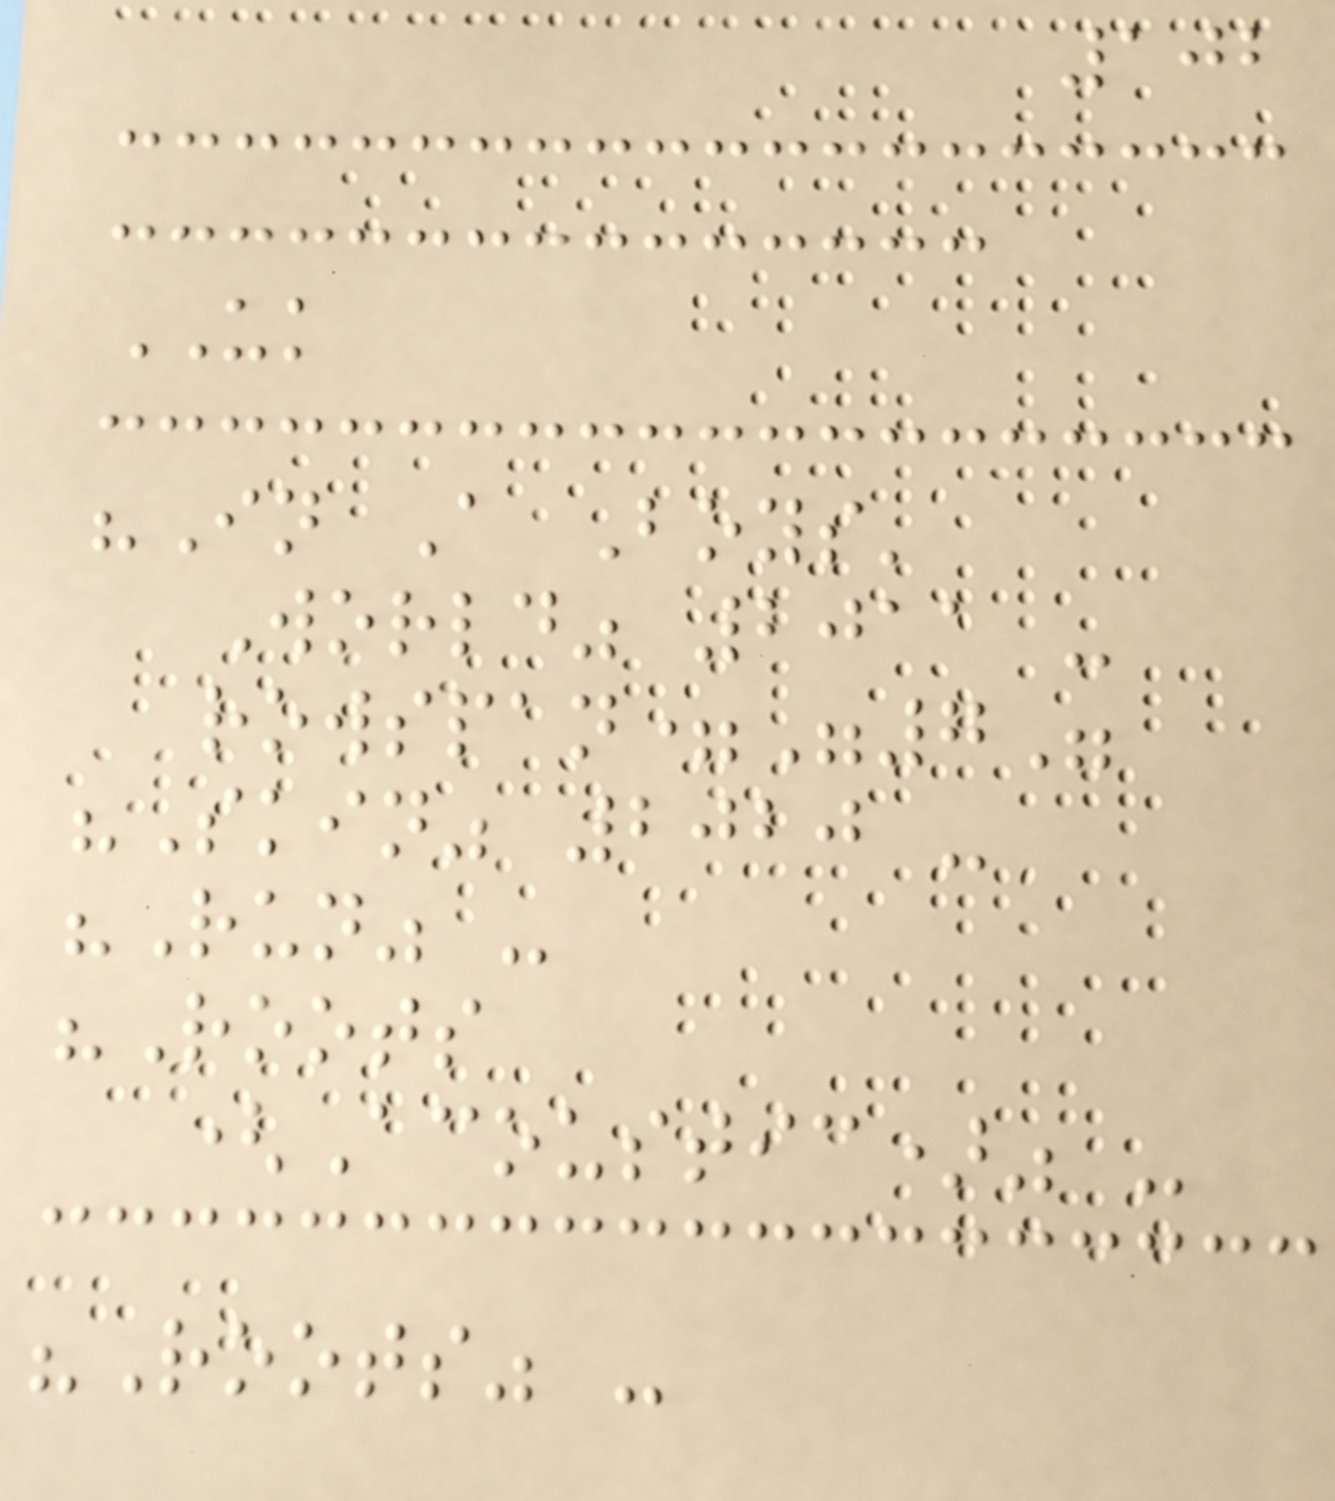102
UK
"In A Boys'
World" 2011 -
rowspan="7"
"Skin" 2020 -
"Run" -
"Roots
(Acoustic)" -
"Roots" -
